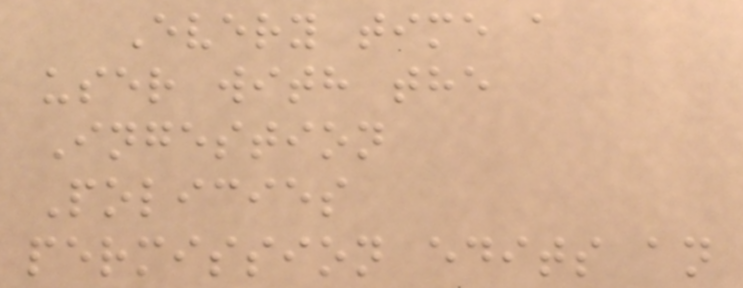Every time a
user with the
Ingestion
Policies
permission edits an
